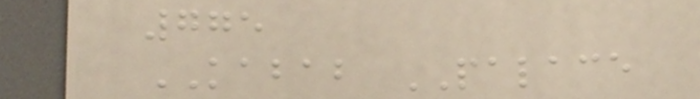775
KABAB PALACE
